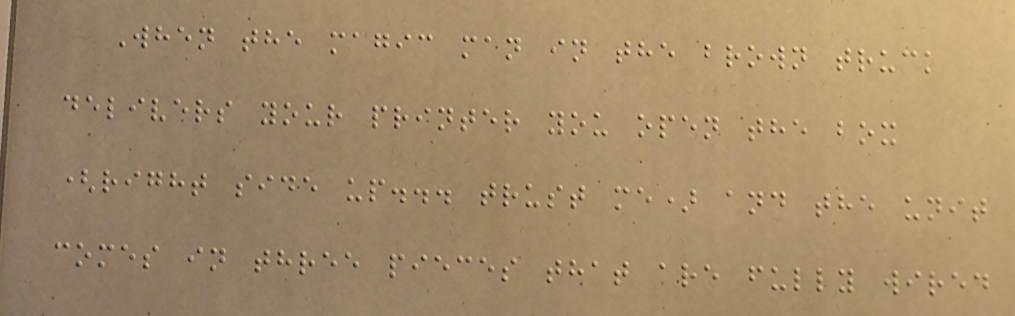When the magic man in the brown truck
delivers your printer you open the box
(right side up... trust me) and the unit
comes in three pieces that are fully wired
